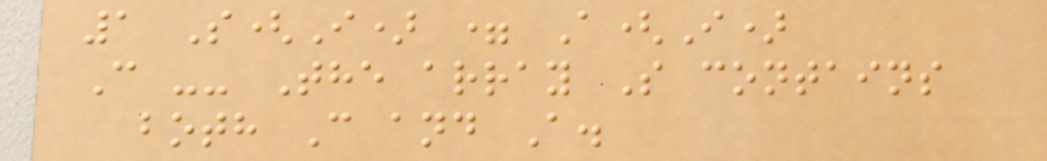1 S(I) = A(I)
C -- The array S contains
both C and A.
